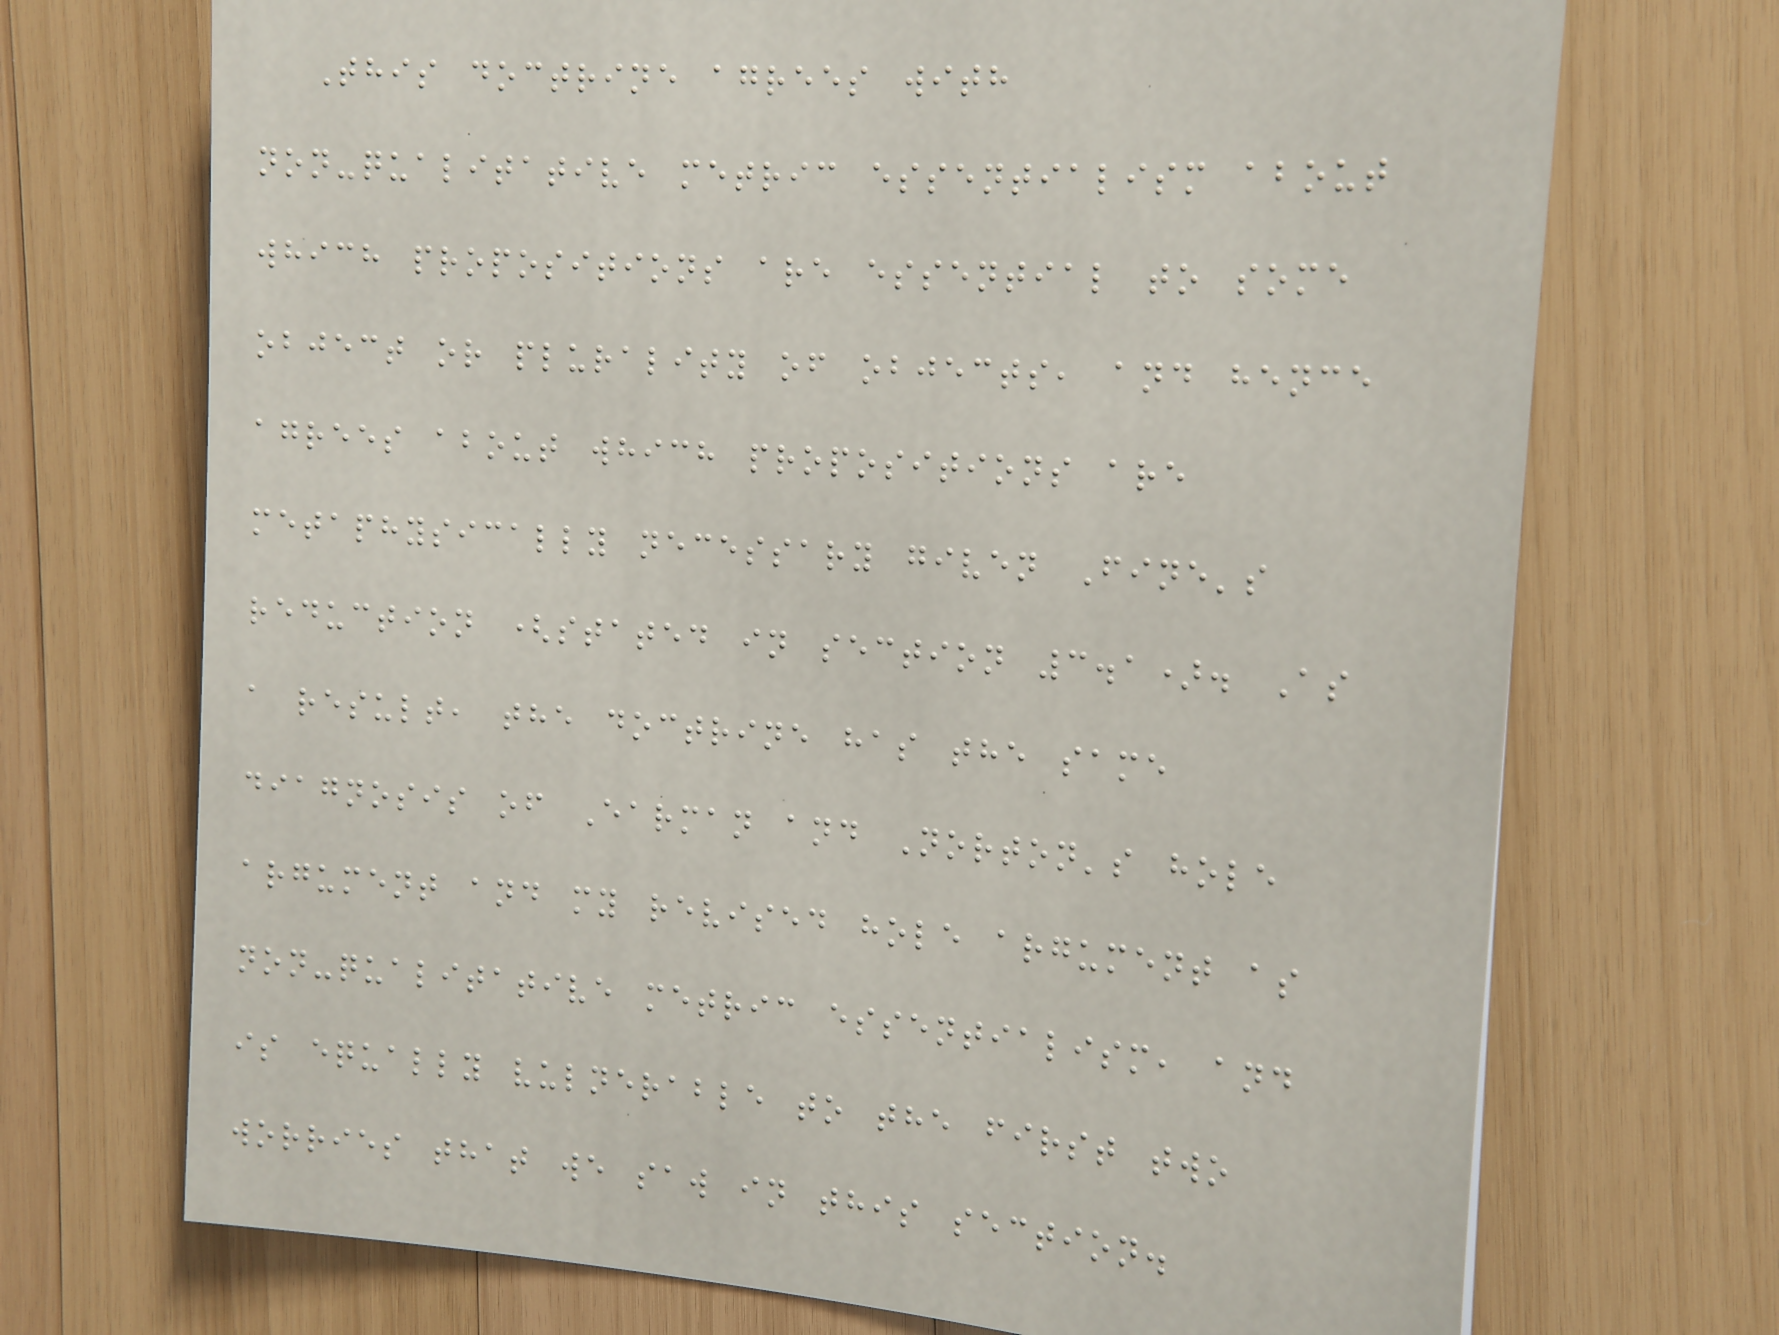This doctrine agrees with
non-qualitative metric essentialism about
which propositions are essential to some
object or plurality of objects, and hence
agrees about which propositions are
metaphysically necessary given Fine's
reduction (stated in section 3.1). As
a result, the doctrine has the same
diagnosis of Earman and Norton's hole
argument and my revised hole argument as
non-qualitative metric essentialism, and
is equally vulnerable to the first two
worries that we saw in this section.
